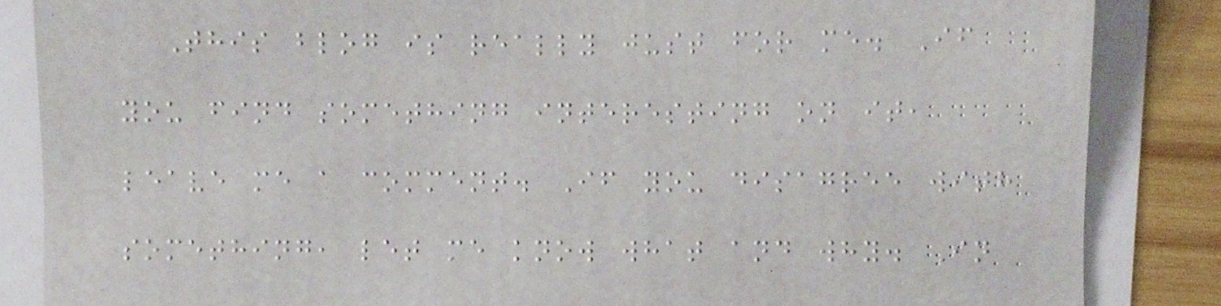This blog is really just for me. If
you find something interesting on it,
leave me a comment. If you disagree with
something, let me know what and why. In
